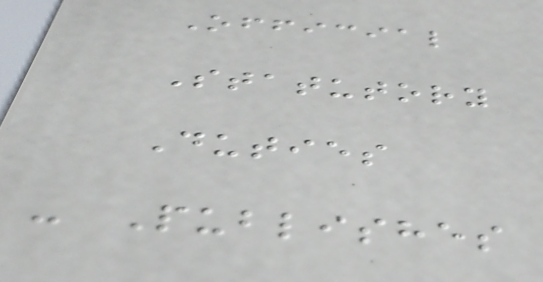Official
Statutory
Duties
- Publishes
